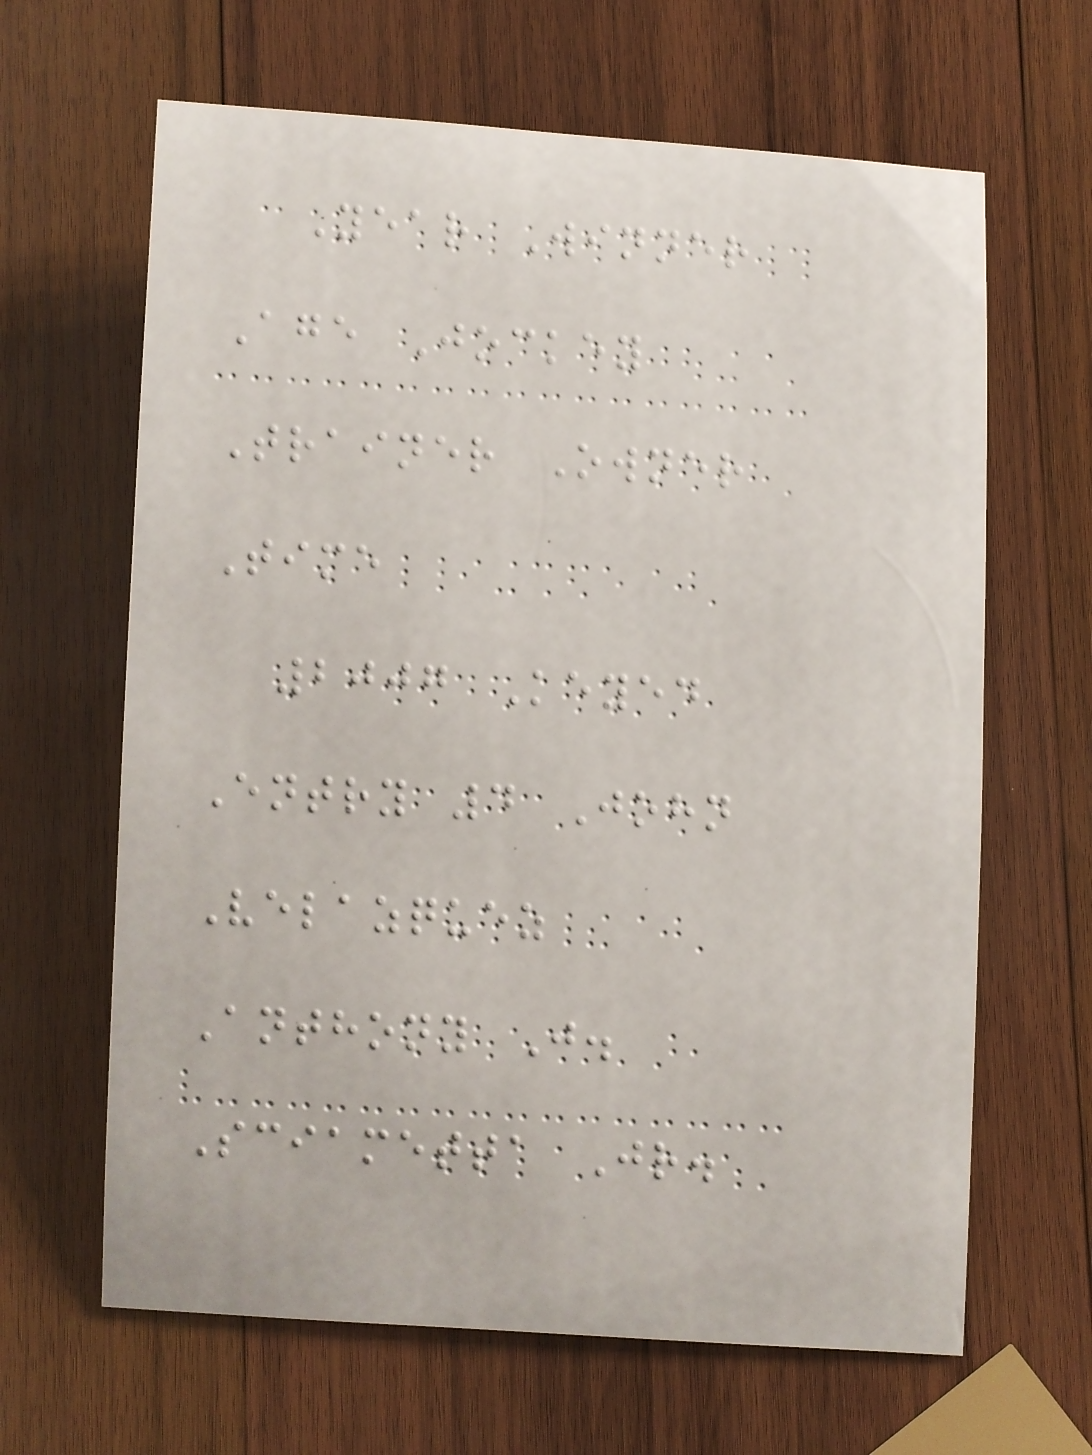Year Winner
Age Jockey
Trainer Owner
Time
2007 Keyed
Entry 4 John
Velazquez
Anthony J.
Sciametta Jr.
